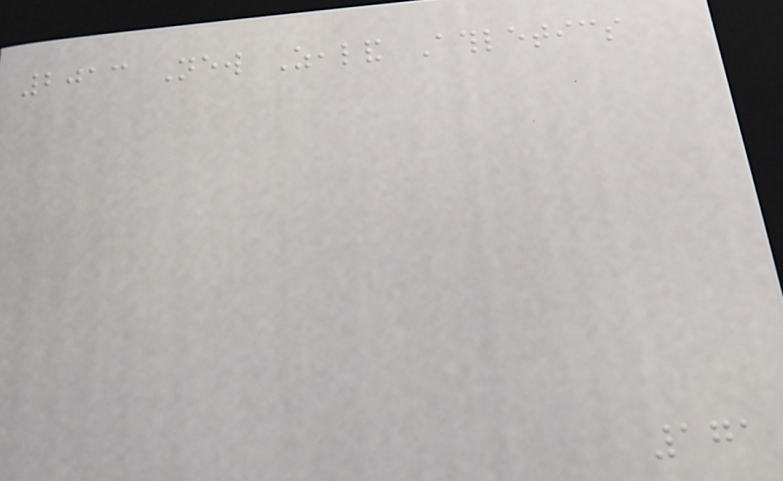2013 New Zealand Athletics
171
